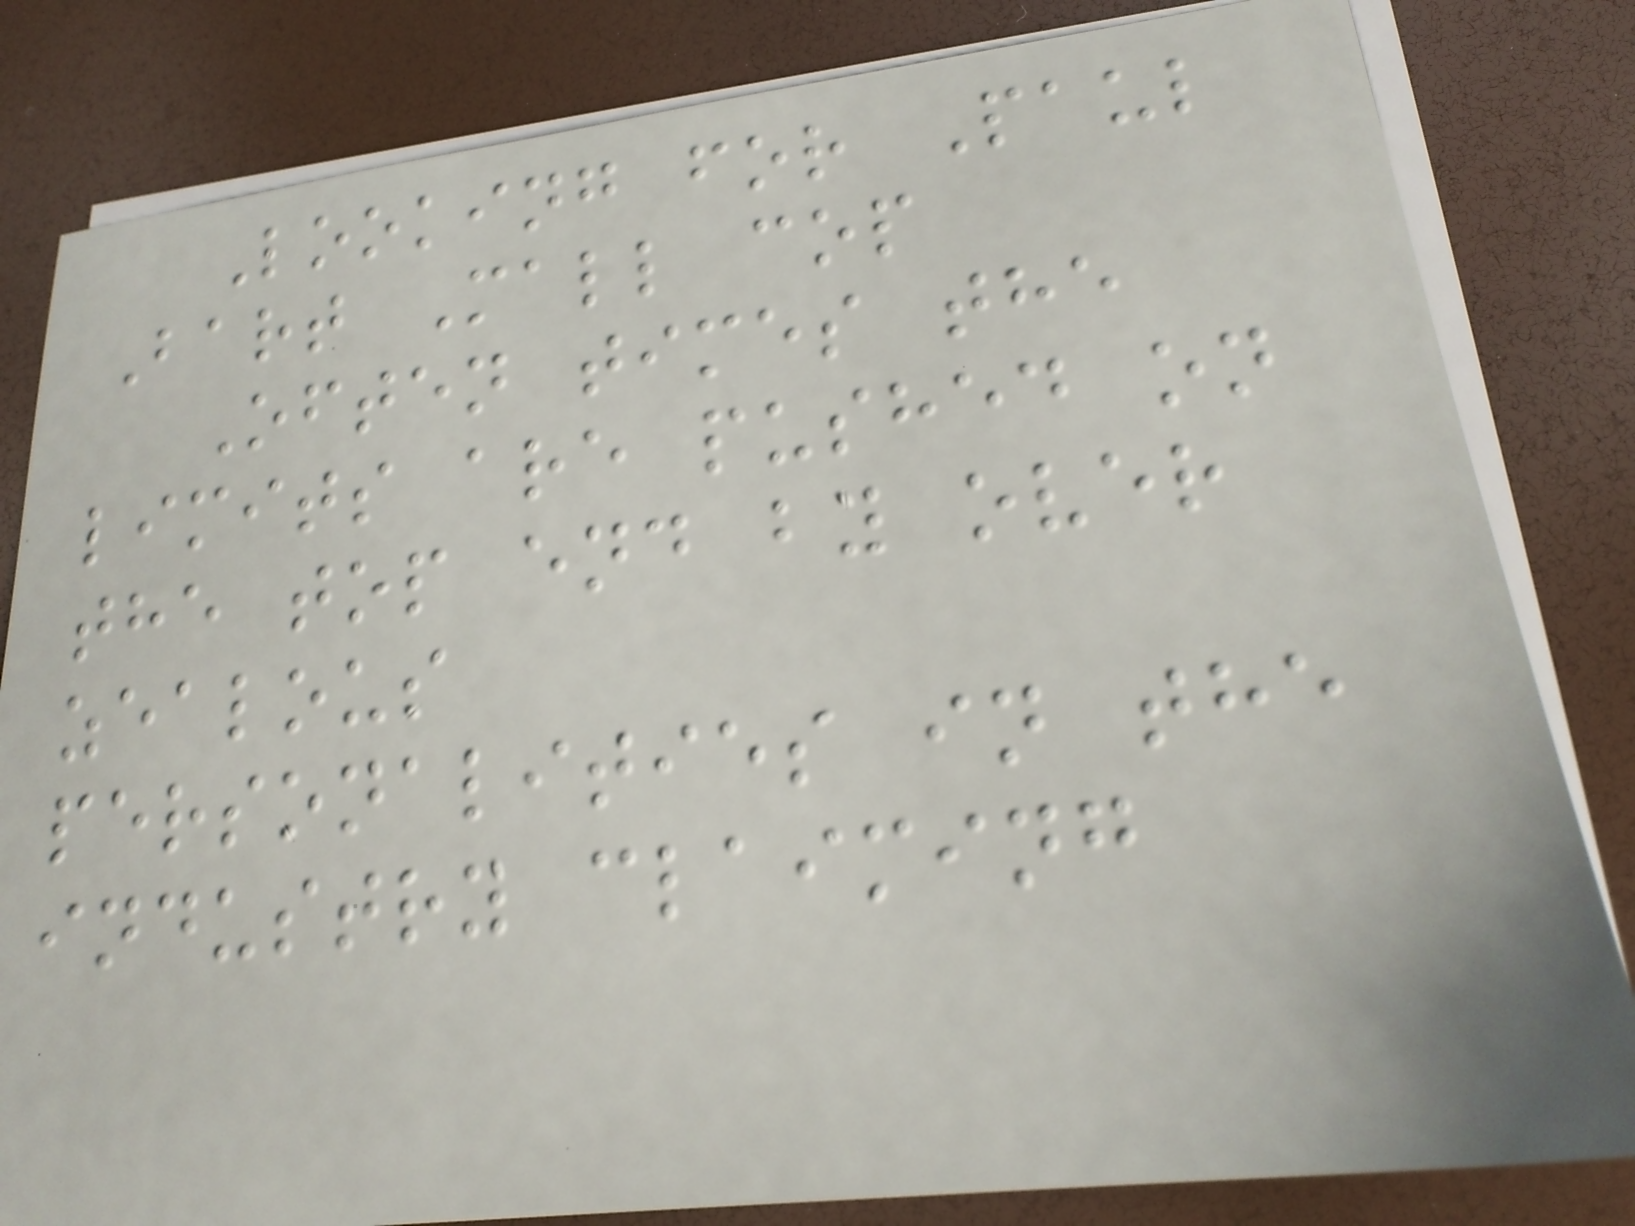Looking for Paul
Bart Mall cop
Often times the
limits are pushed on
the top end by over
zealous
personalities in the
industry claiming
